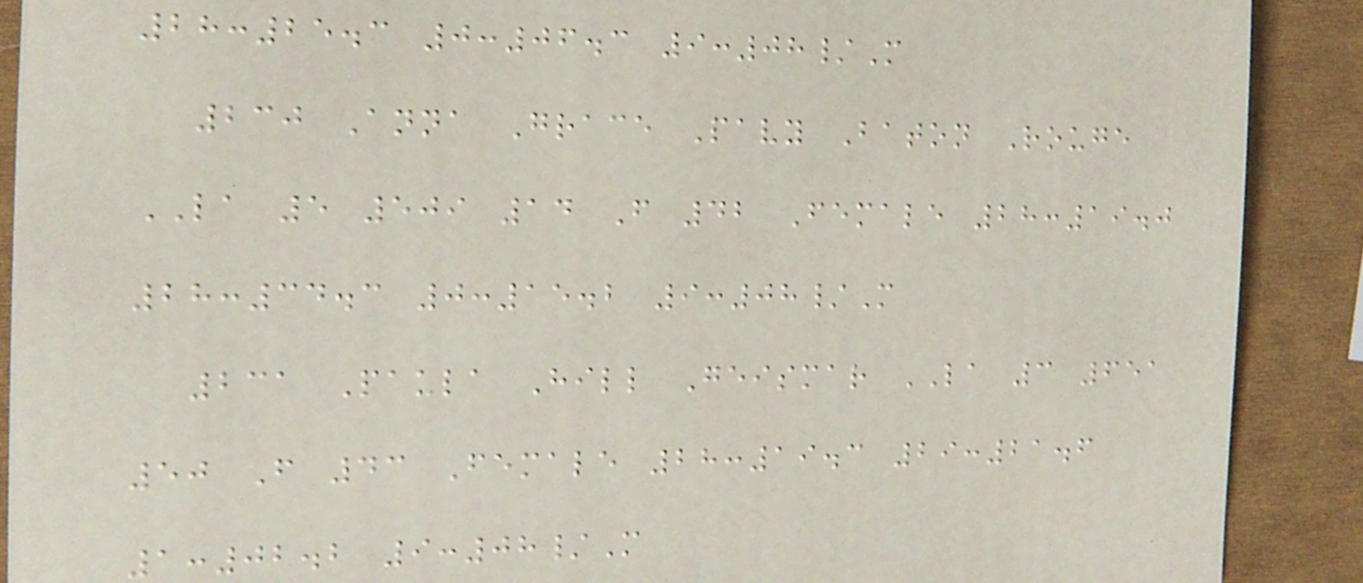28:25.3 0:06.3 9:08/M
230 Anna Grace Pavy Baton Rouge
LA 5 509 14 F 42 Female 28:19.0
28:34.3 0:15.2 9:08/M
231 Paula Hill Geismar LA 3 651
50 F 43 Female 28:19.3 29:21.6
1:02.2 9:08/M
